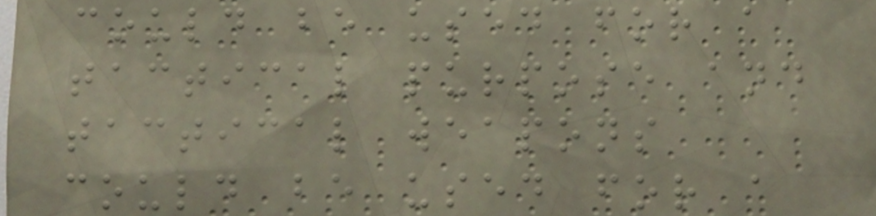could be used for a
tactical purpose and
tactical weapons
could be used for a
